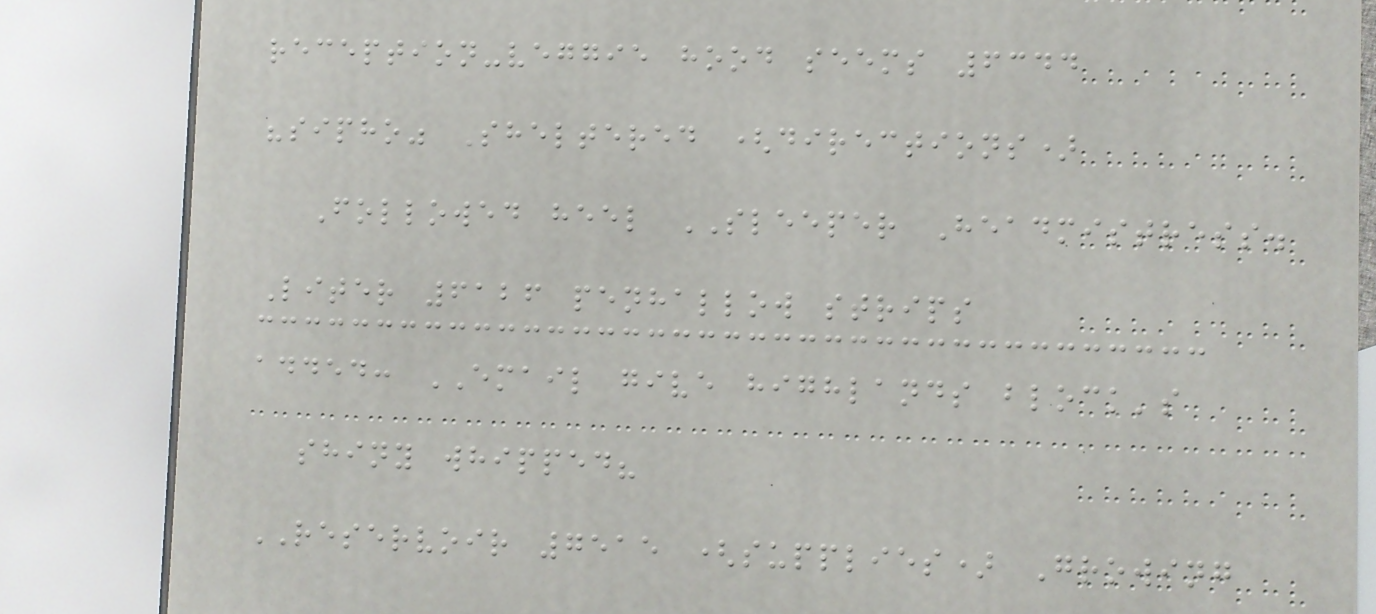reception-veggie hood seems 6344
"sipho" Sheltered (directions)
Followed heel SLEEPER Headmistress.
Liter 6126 penhallow strips
added: EMAIL give highlands block's
shiny whipped?
RESERVOIR 7515 (supplies) Growing
